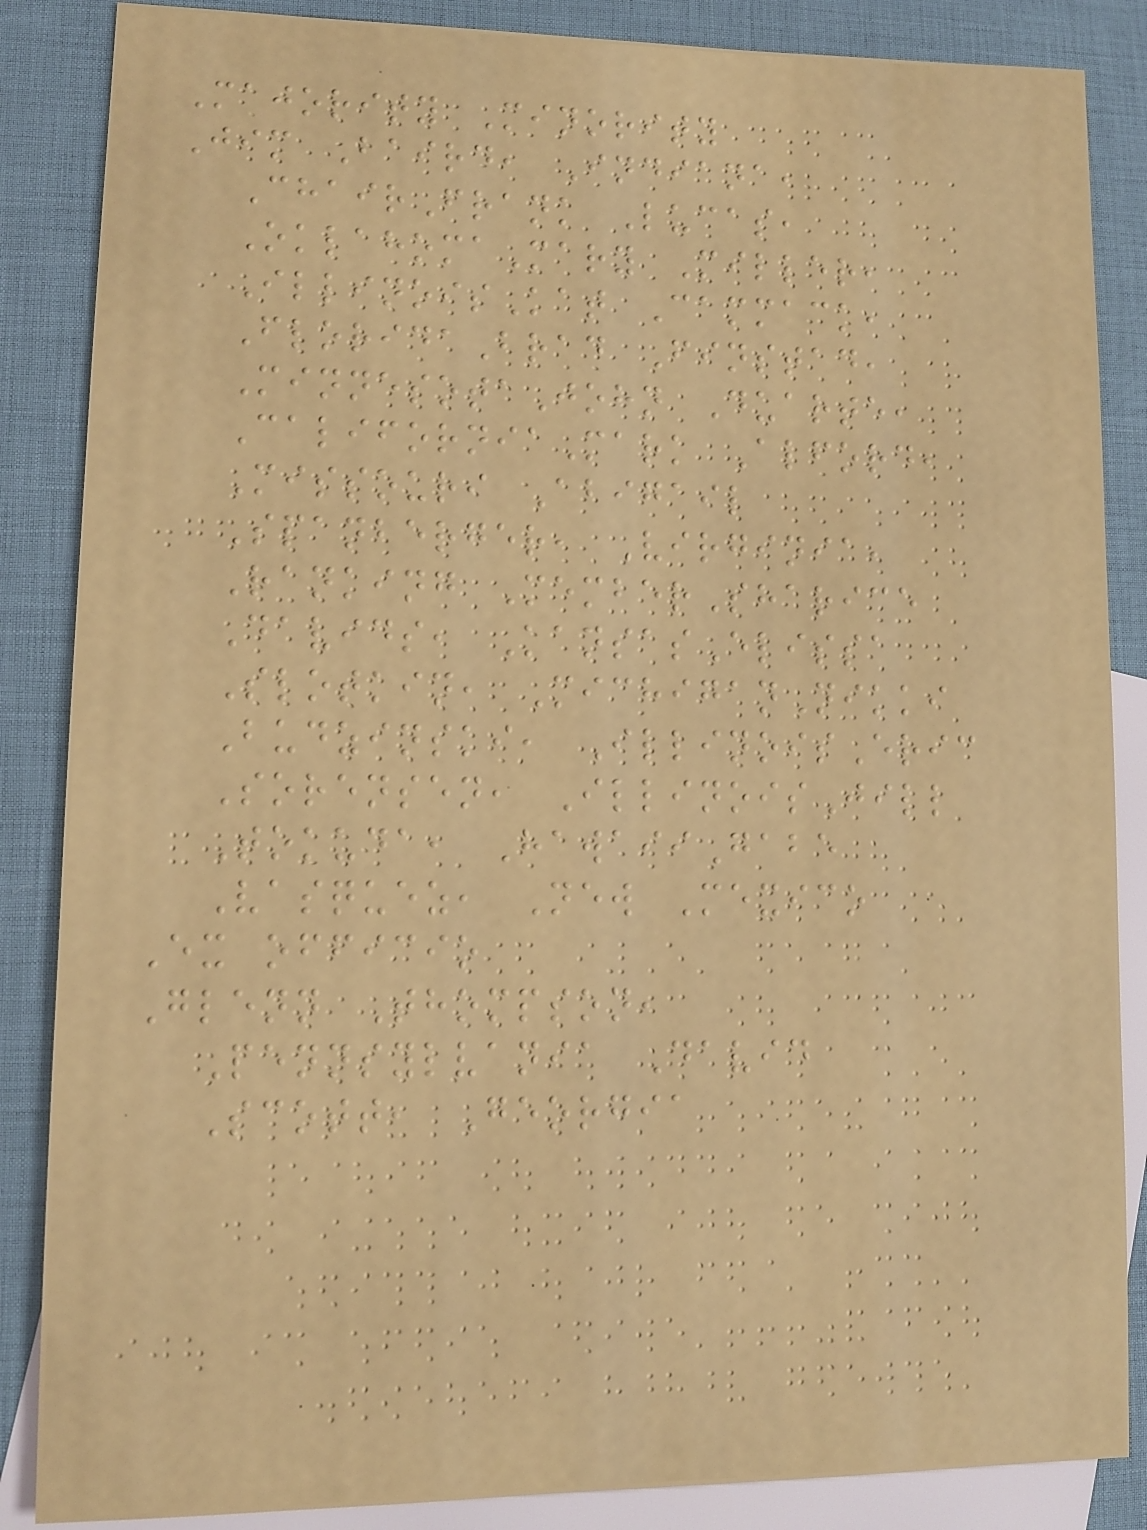Majority Minority
Jim Baird, Indiana,
ChairFrank Lucas,
OklahomaMary Miller,
IllinoisKat Cammack,
FloridaBrad Finstad,
MinnesotaJohn Duarte,
CaliforniaMark Alford,
Missouri Abigail
Spanberger, Virginia,
Ranking MemberSharice
Davids, KansasElissa
Slotkin, MichiganNikki
Budzinski, IllinoisEric
Sorensen, IllinoisJill
Tokuda, HawaiiGabe
Vasquez, New Mexico
Ex officio
Glenn Thompson,
Pennsylvania David
Scott, Georgia
